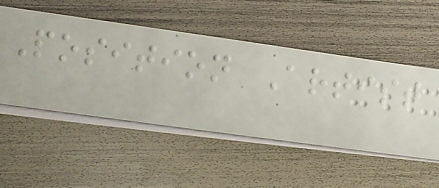Position Artist
